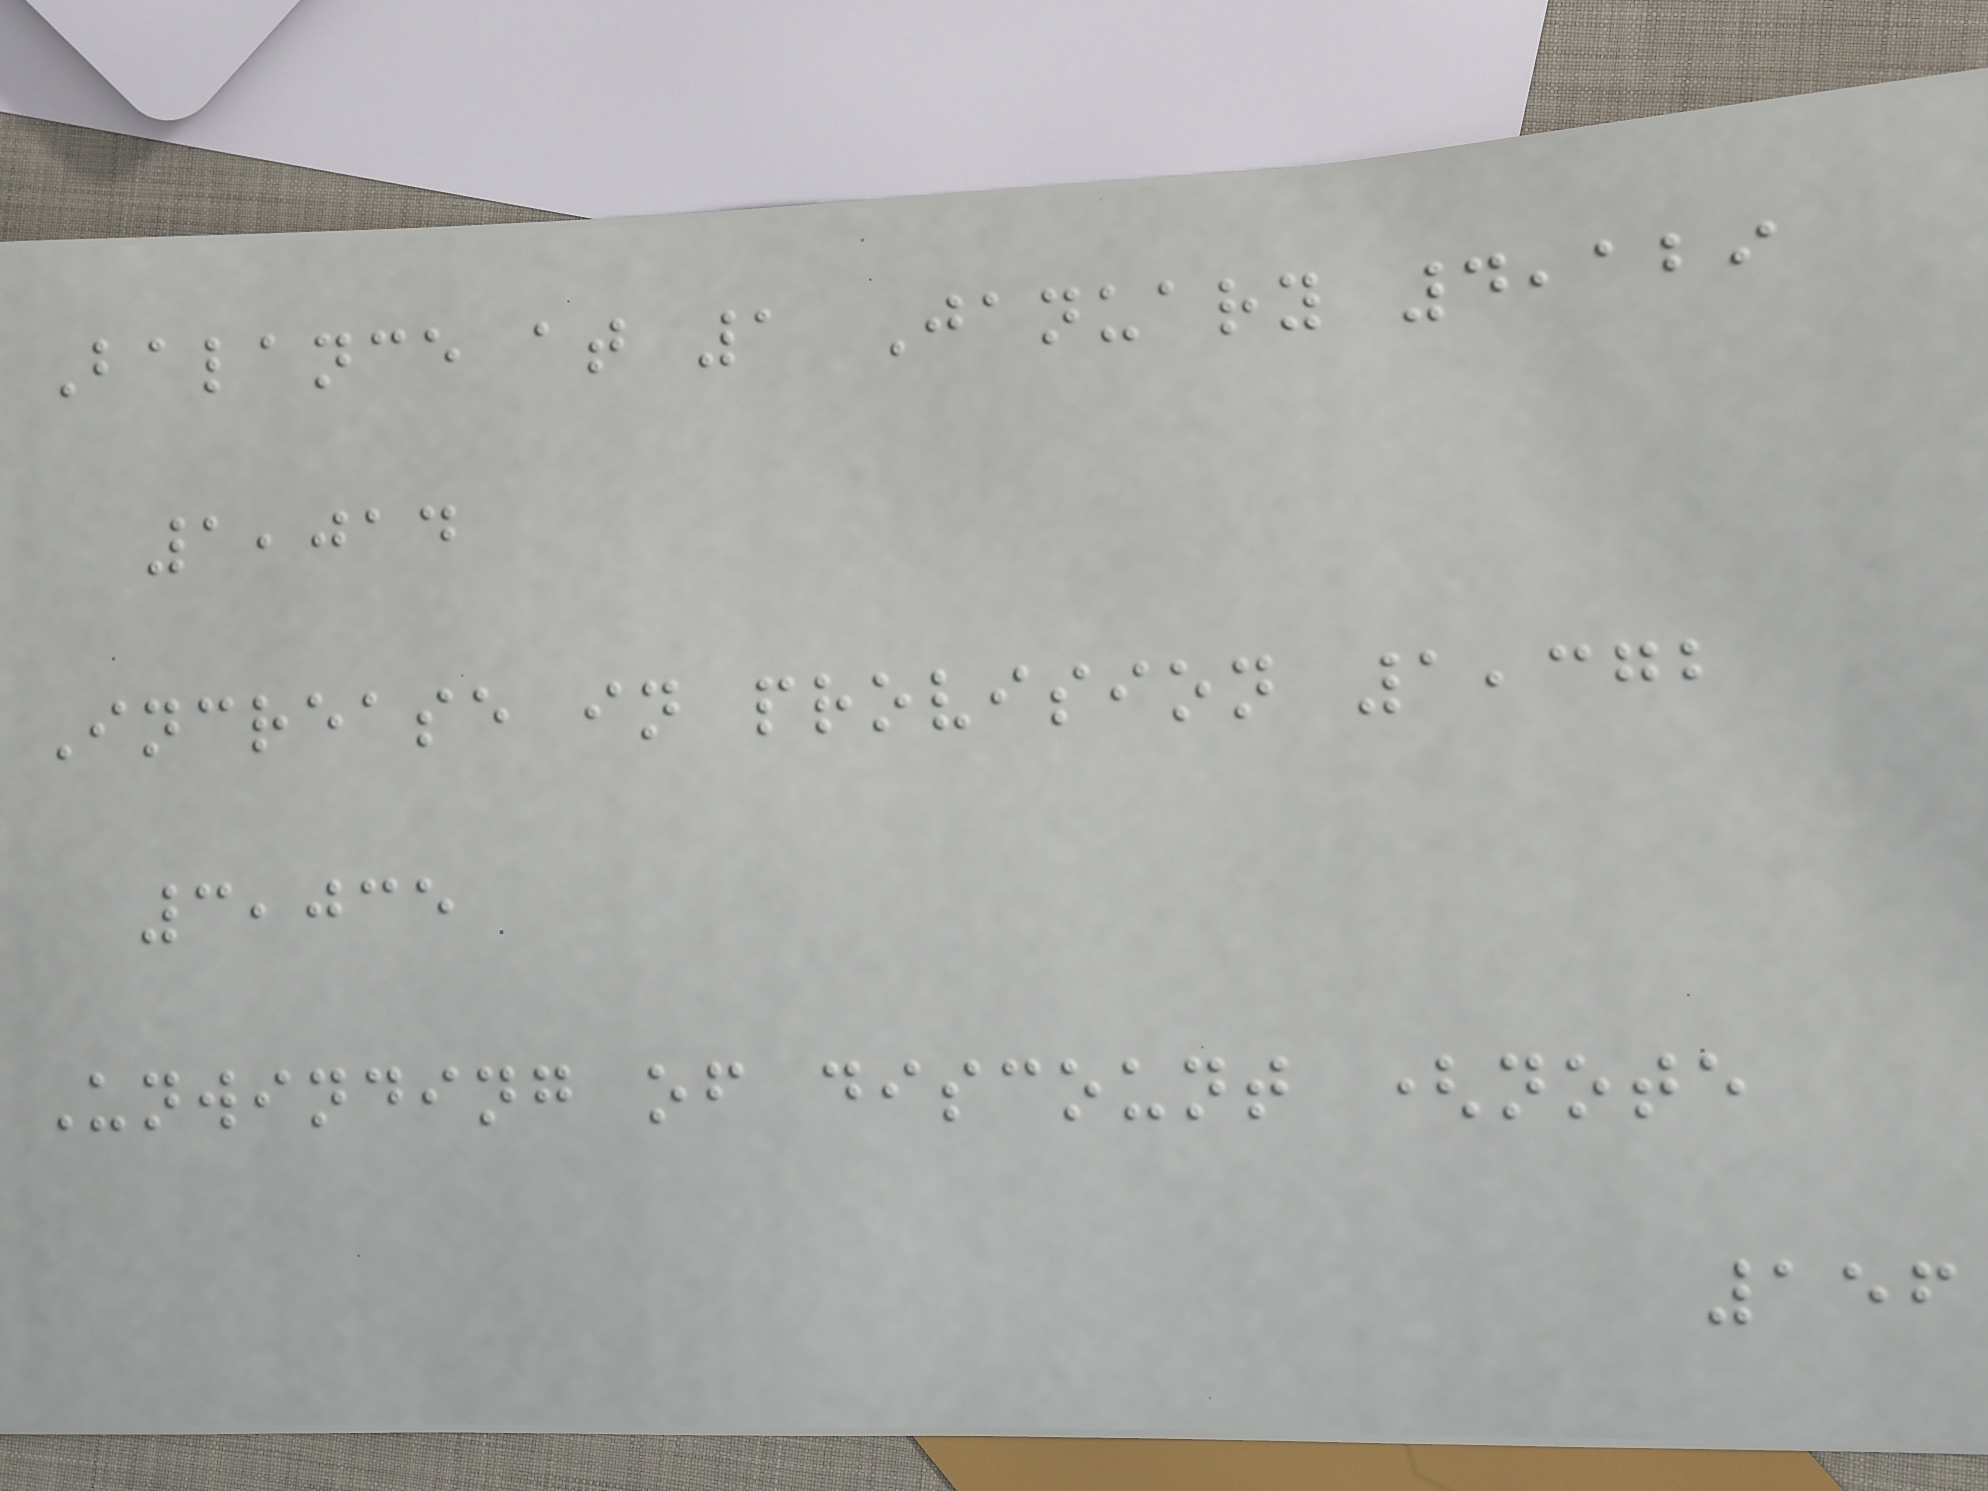Balance at 1 January 4,129
1,014
Increase in provision 1,372
3,035
Unwinding of discount (note
156
